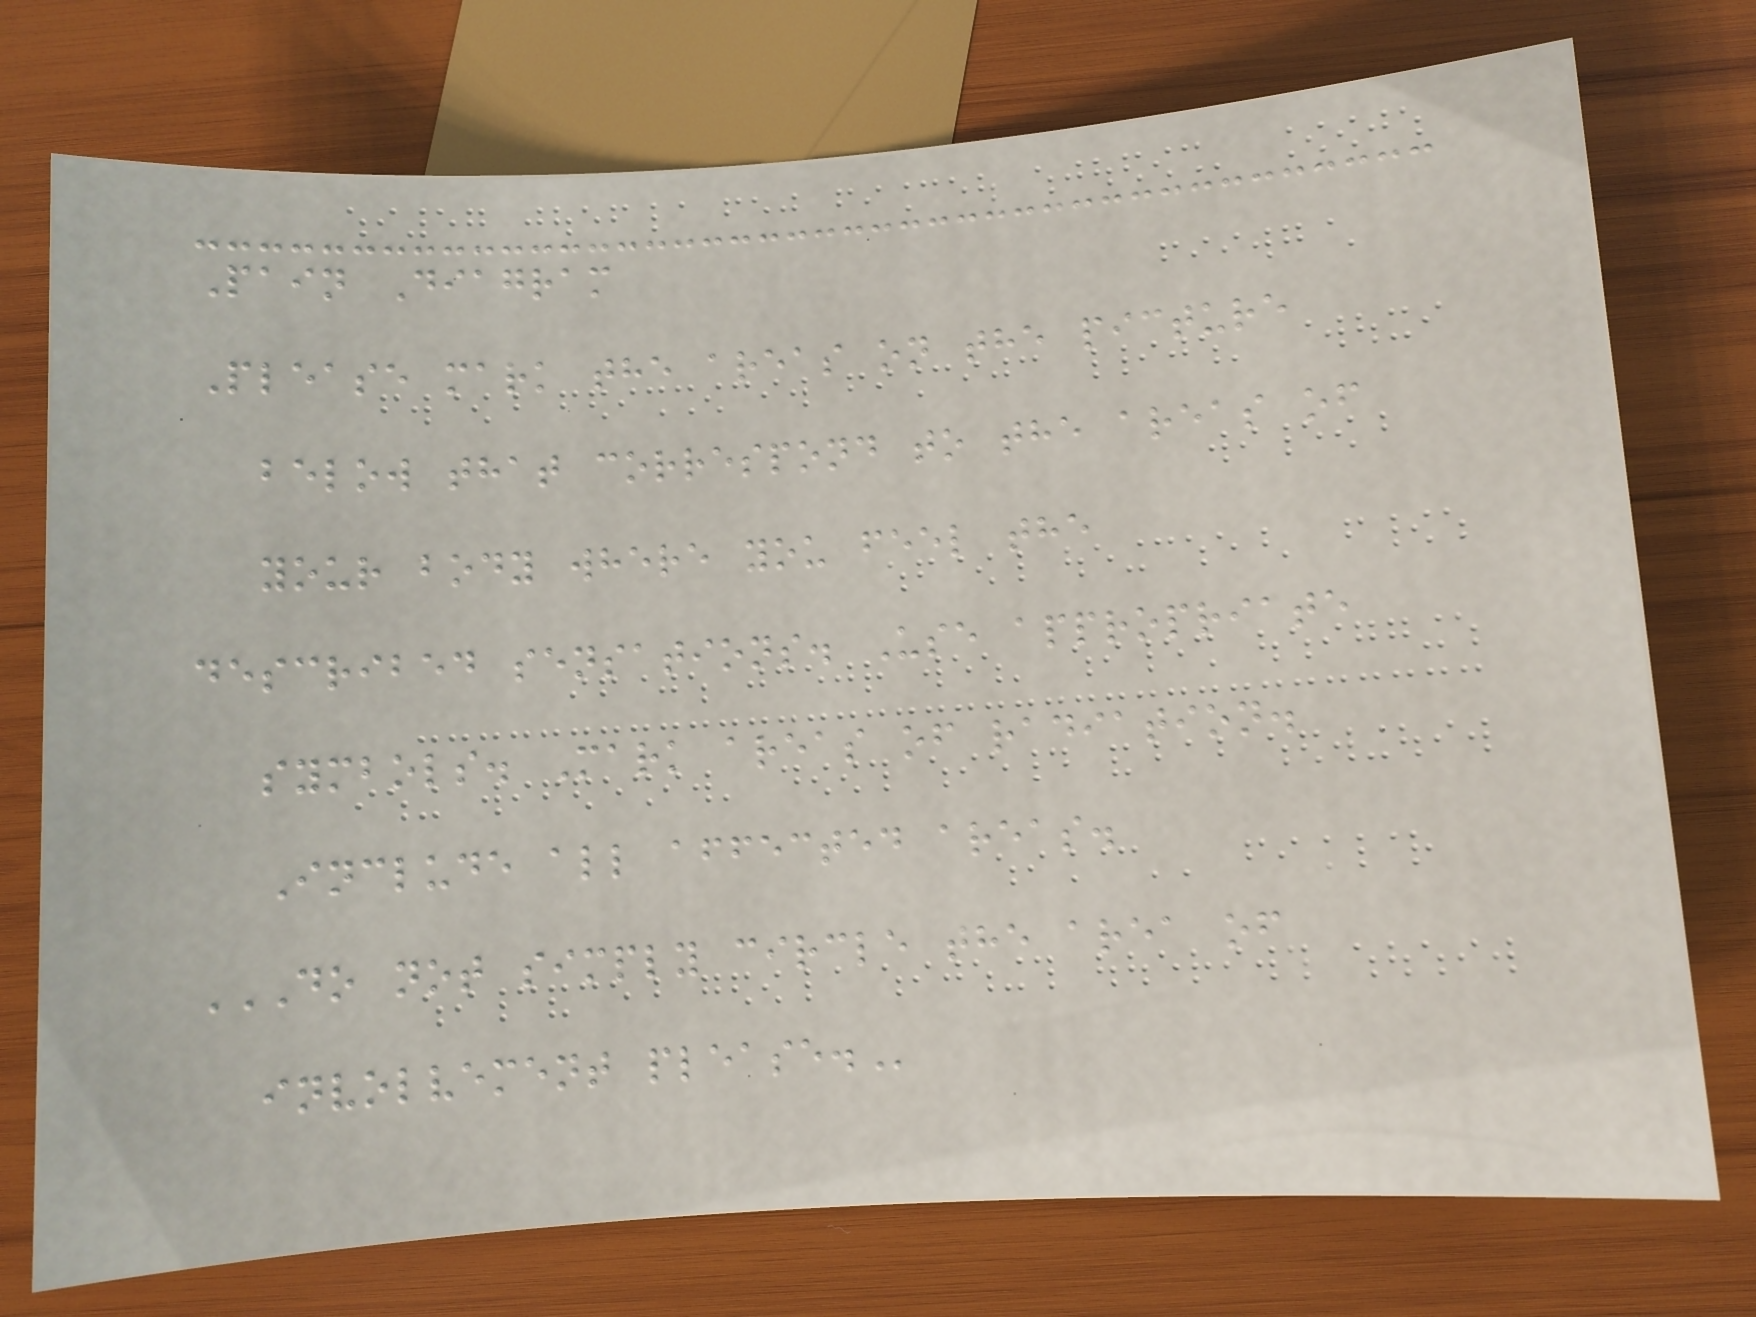Pain Diagram
Please mark the areas on the picture
below that correspond to the areas of
your body where you feel the
described sensations. Use appropriate
symbols. Mark areas of radiation.
Include all affected areas.
DO NOT SIMPLY CIRCLE THE AREA OF
INVOLVEMENT PLEASE.
